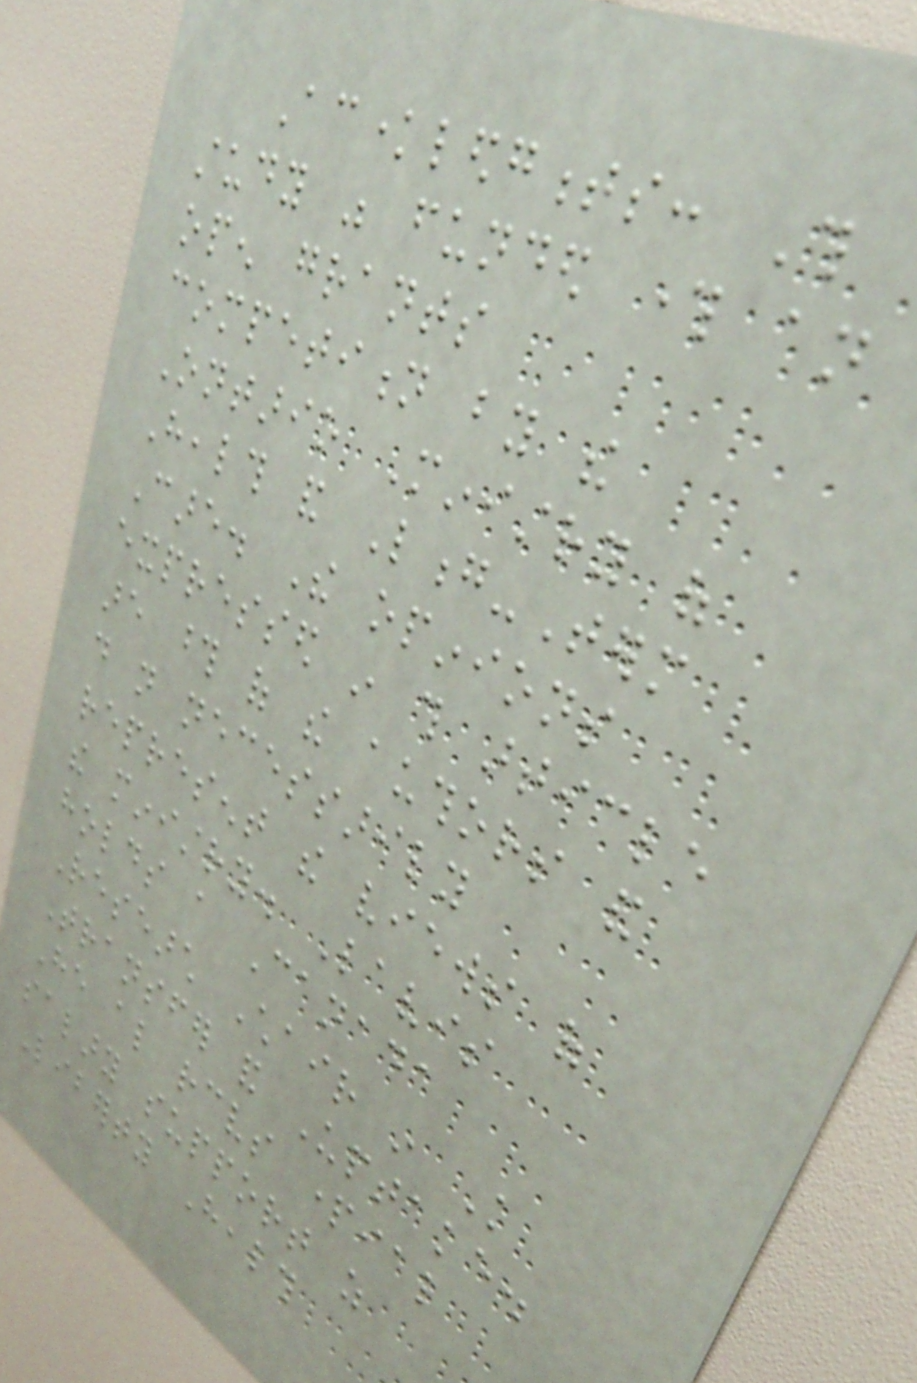Acknowledgments: This
study was funded through an
open grants
competition by the
Ontario Ministry of
Health and Long-Term
Care. The opinions
expressed in this article
are those of the authors and
do not necessarily
represent the views of
the ministry. Lavis
holds a Canada
Research Chair in Knowledge
Transfer and Uptake.
He also receives partial
salary support as
Liberty Health
